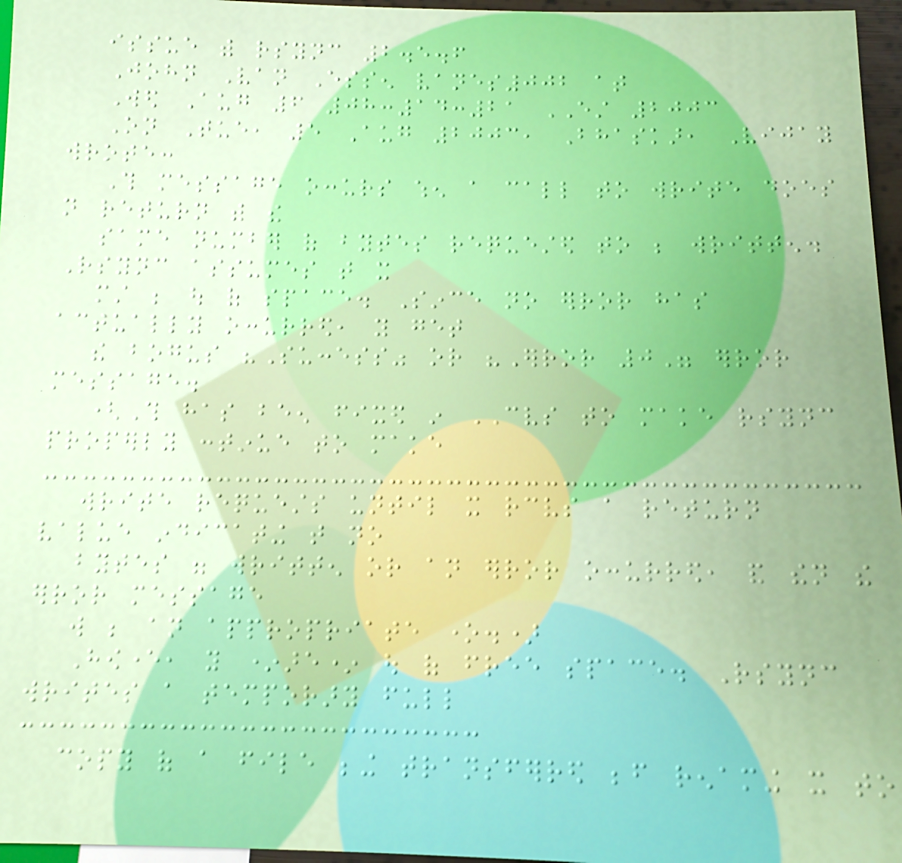issue with rsync 2.5.6
John Van Essen vanes002 at
Wed Aug 6 08:14:21 EST 2003
On Tue, 5 Aug 2003, Bhaskar, Vijay
wrote:
This message occurs when a call to write does
not return with the
same number of bytes requested to be written.
Rsync assumes that it
must be out of space. Since no error has
actually occurred, you get
the bogus "Success" or "Error 0" error
message.
(This has been fixed in CVS to make rsync
properly continue to make
write requests until it receives a return
value indicating that no
bytes were written or an error occurred, and then the
error message
will be an appropriate one.)
However, you *are* out of free space. Rsync
writes a temporary full
copy of a file being transferred before renaming it to
